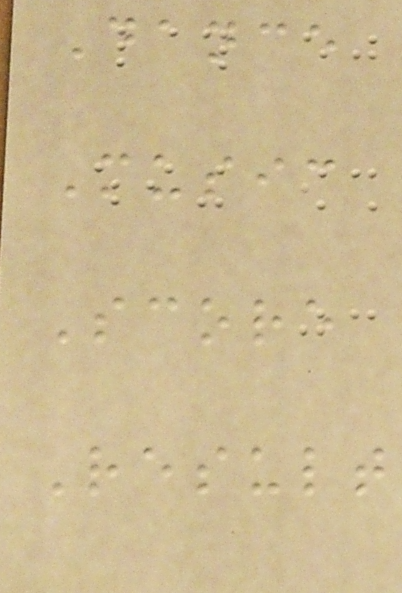Dance
Music
Score
Result
